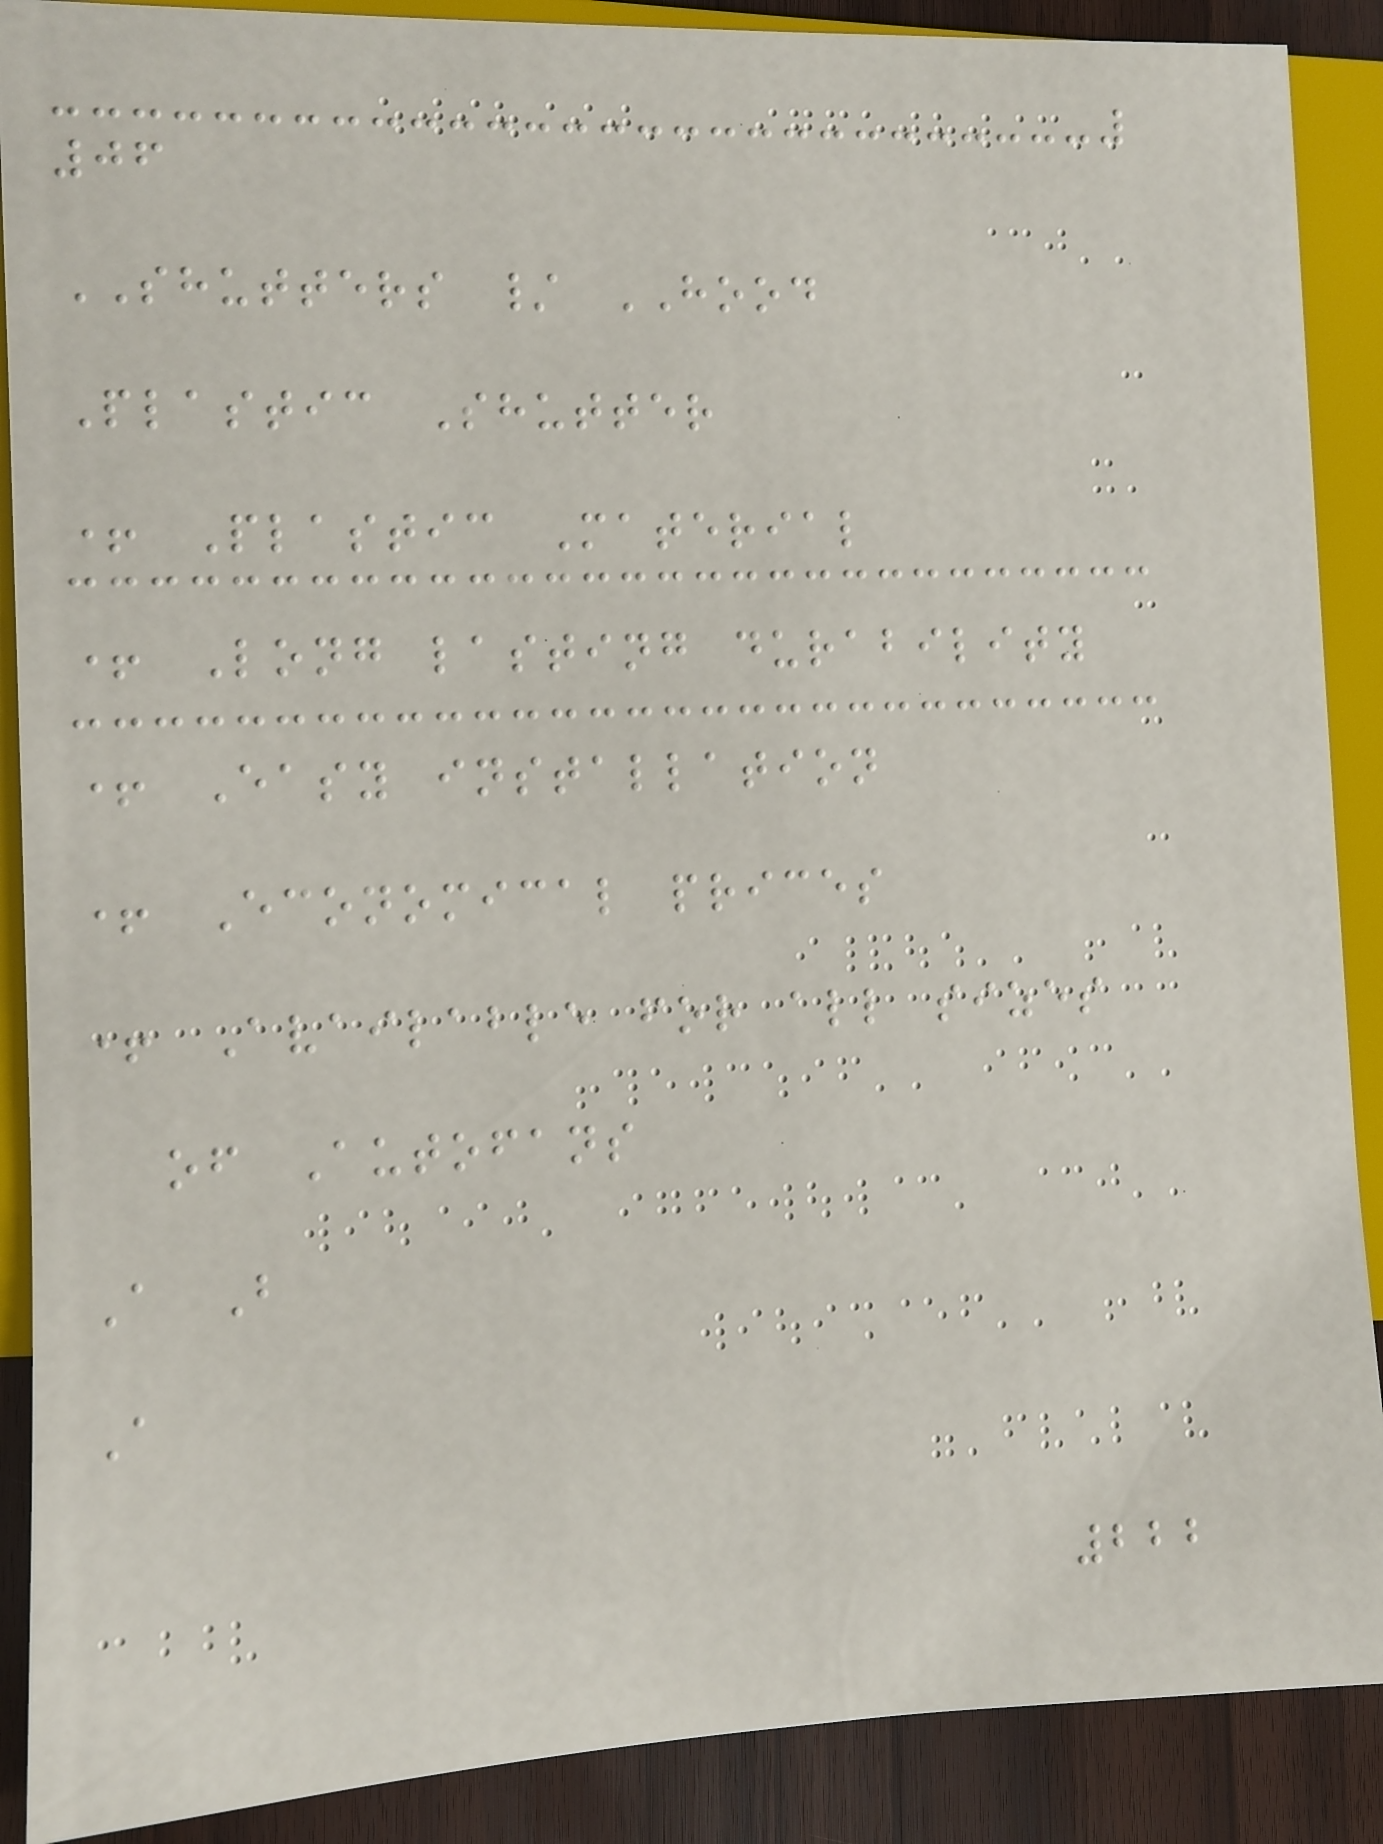06
SHUTTERS / HOOD
Plastic Shutter
+ Plastic Material
+ Long lasting durability
+ Easy installation
+ Economical prices
+ Available for all sizes
of Autofans
A B
A
222
